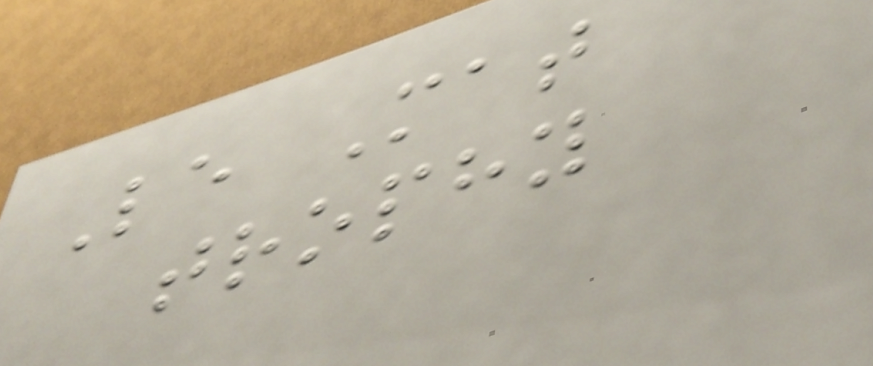Le Mat
trophy
